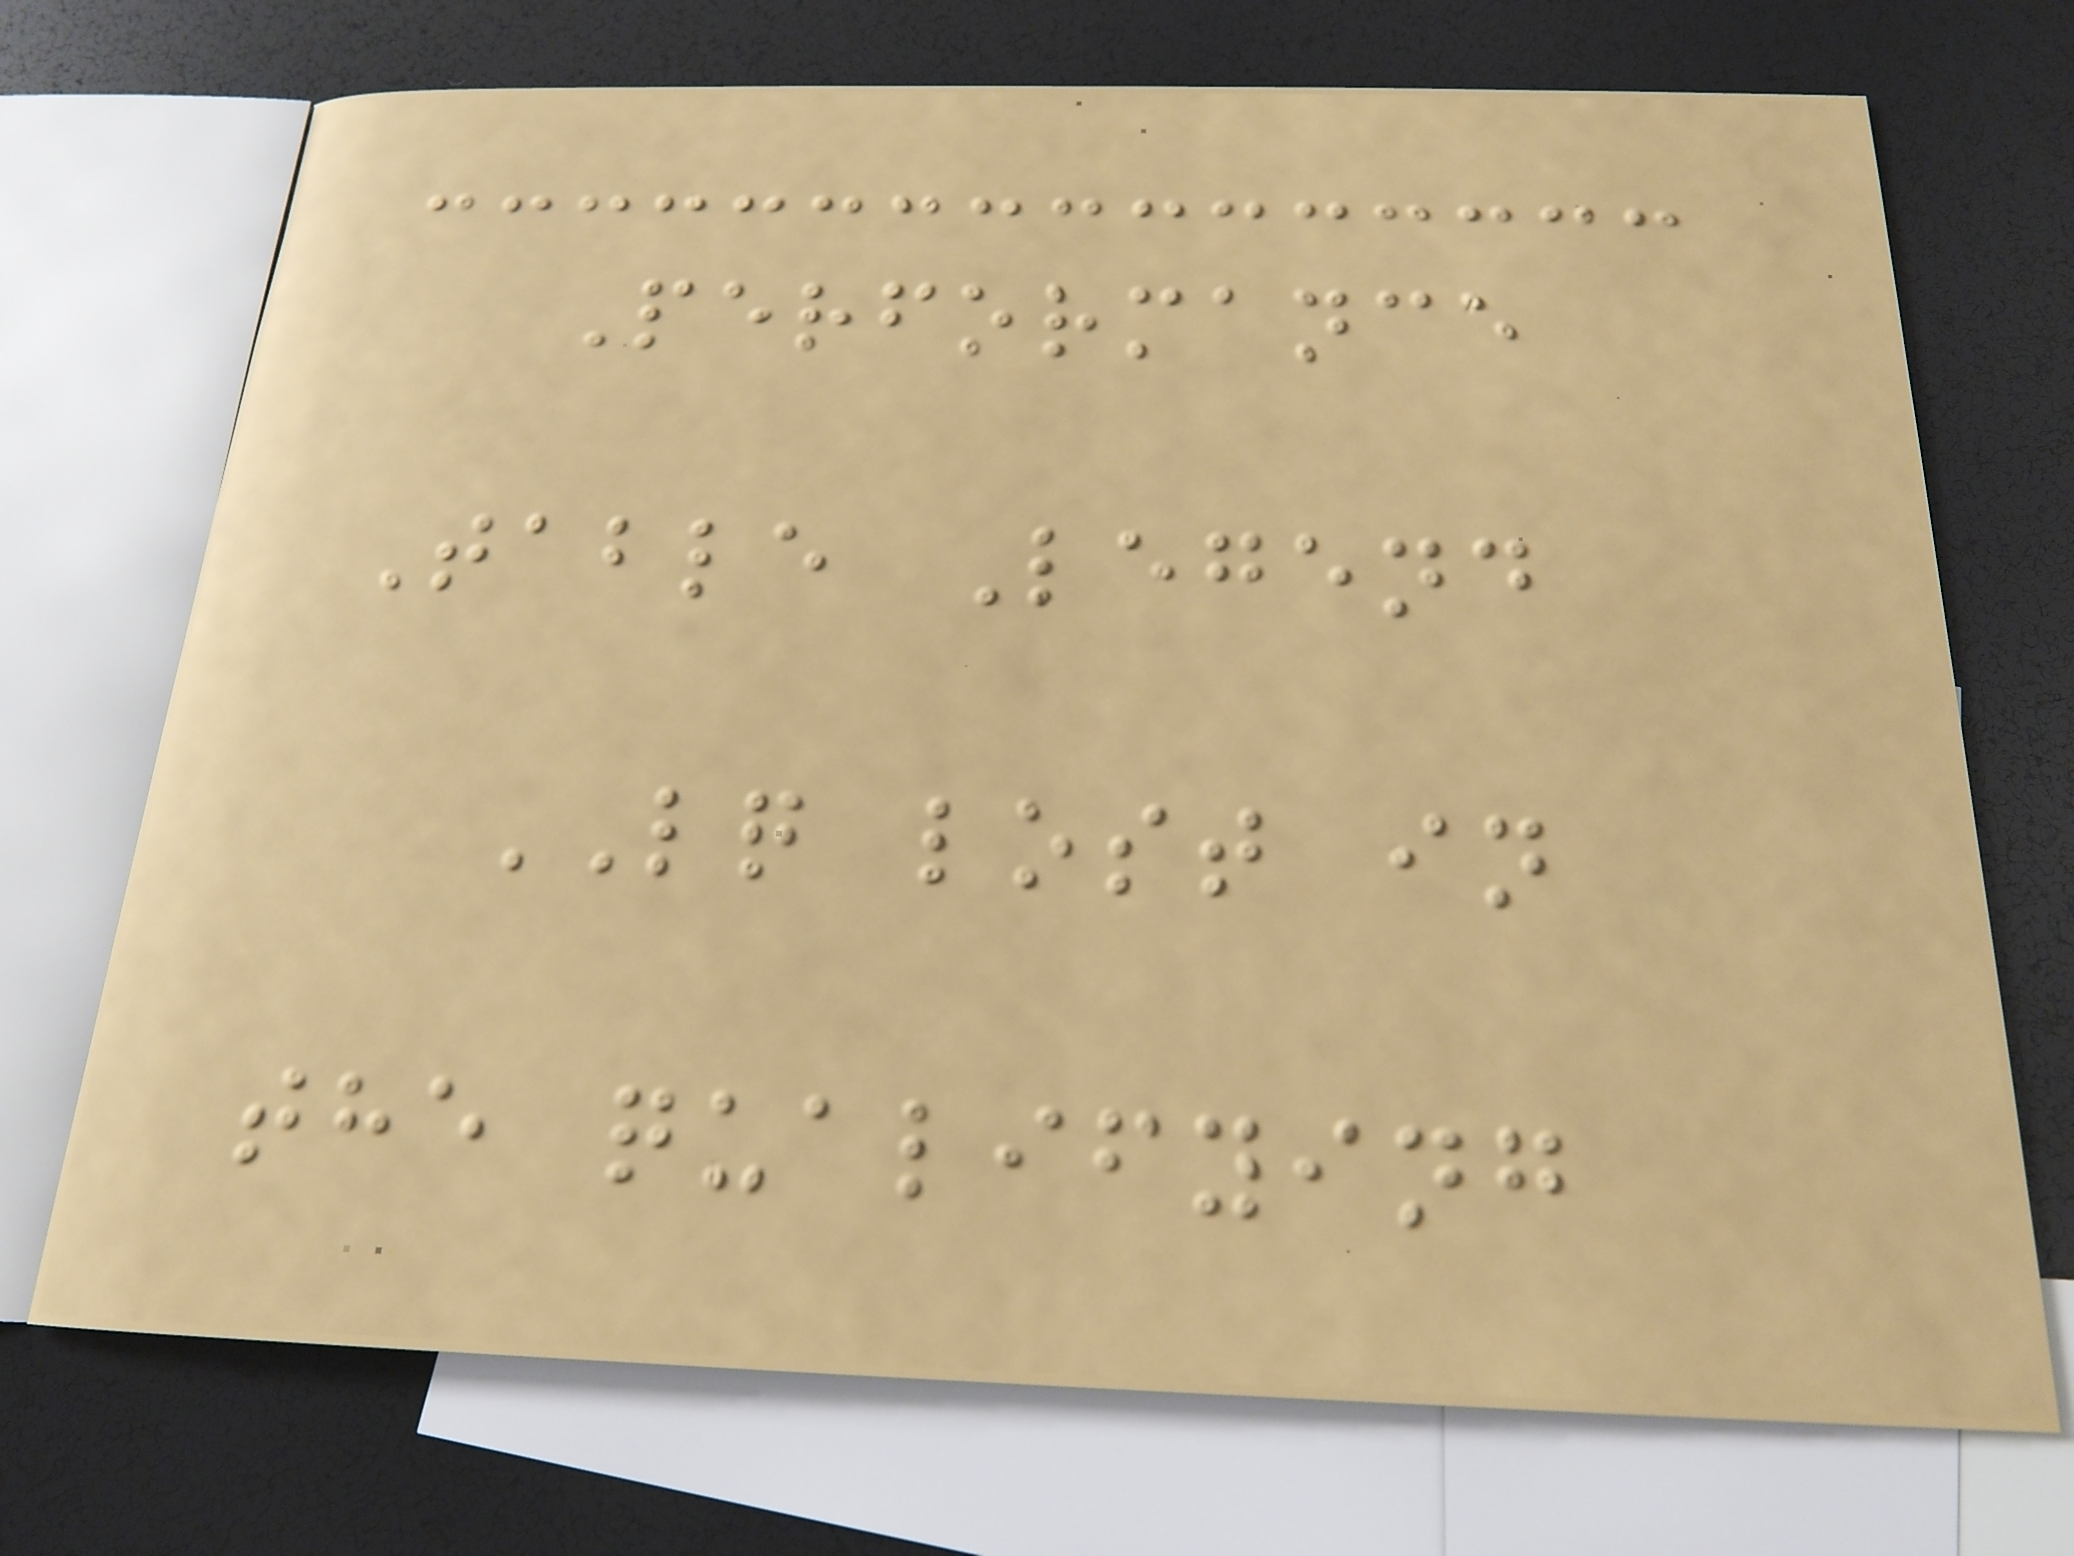Performance
Table Legend
LQ lost in
the qualifying
